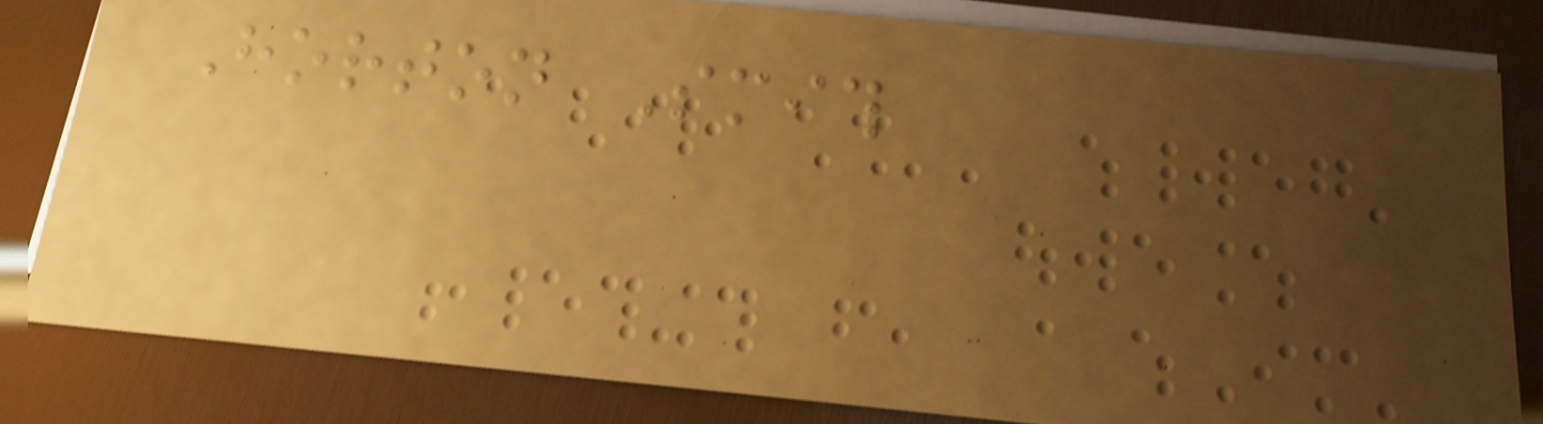Horton Smith
